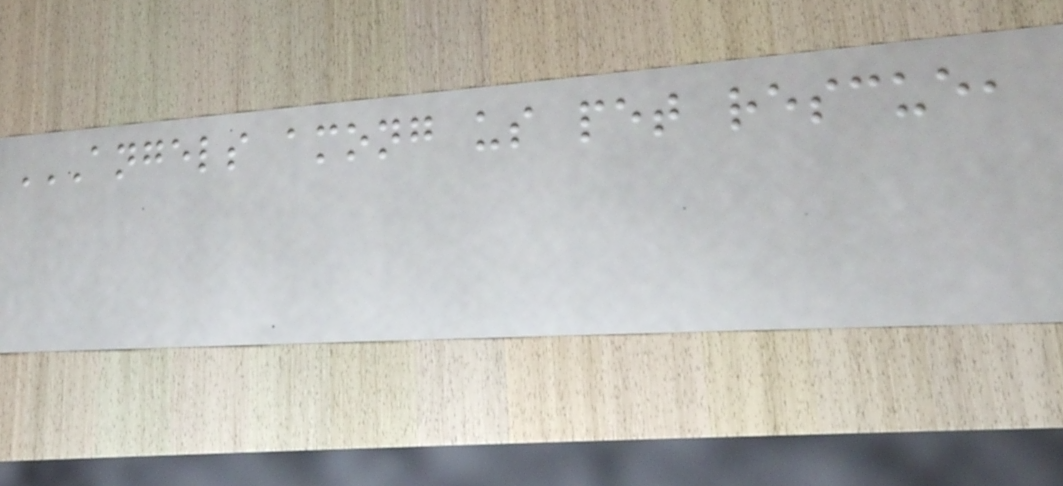ANGELS AMONG US PET RESCUE,
